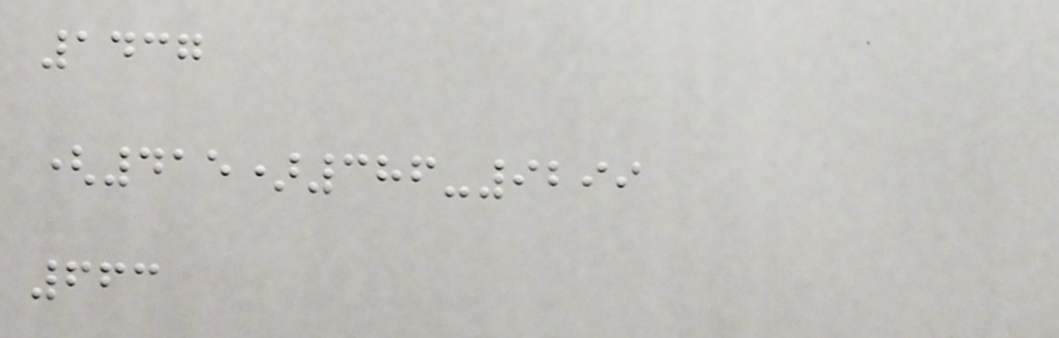1437
(415)386-9299
663
